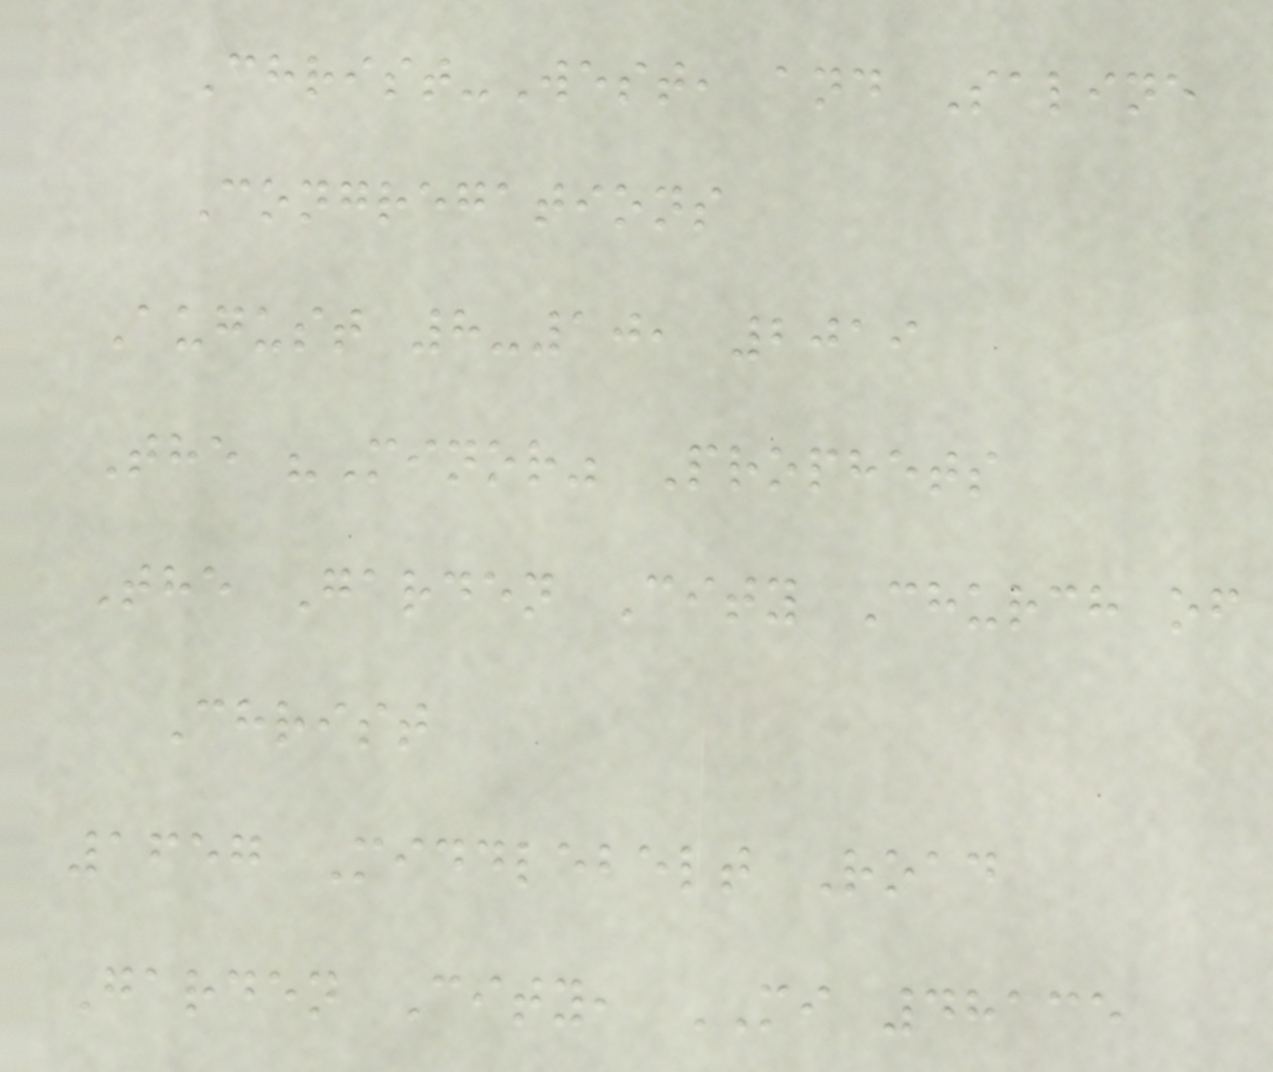Christ-West, and Saline
Congregations
August 8-10, 2019
The "Minor" Prophets
The Garden City Church of
Christ
1657 Middlebelt Road
Garden City, MI 48135
